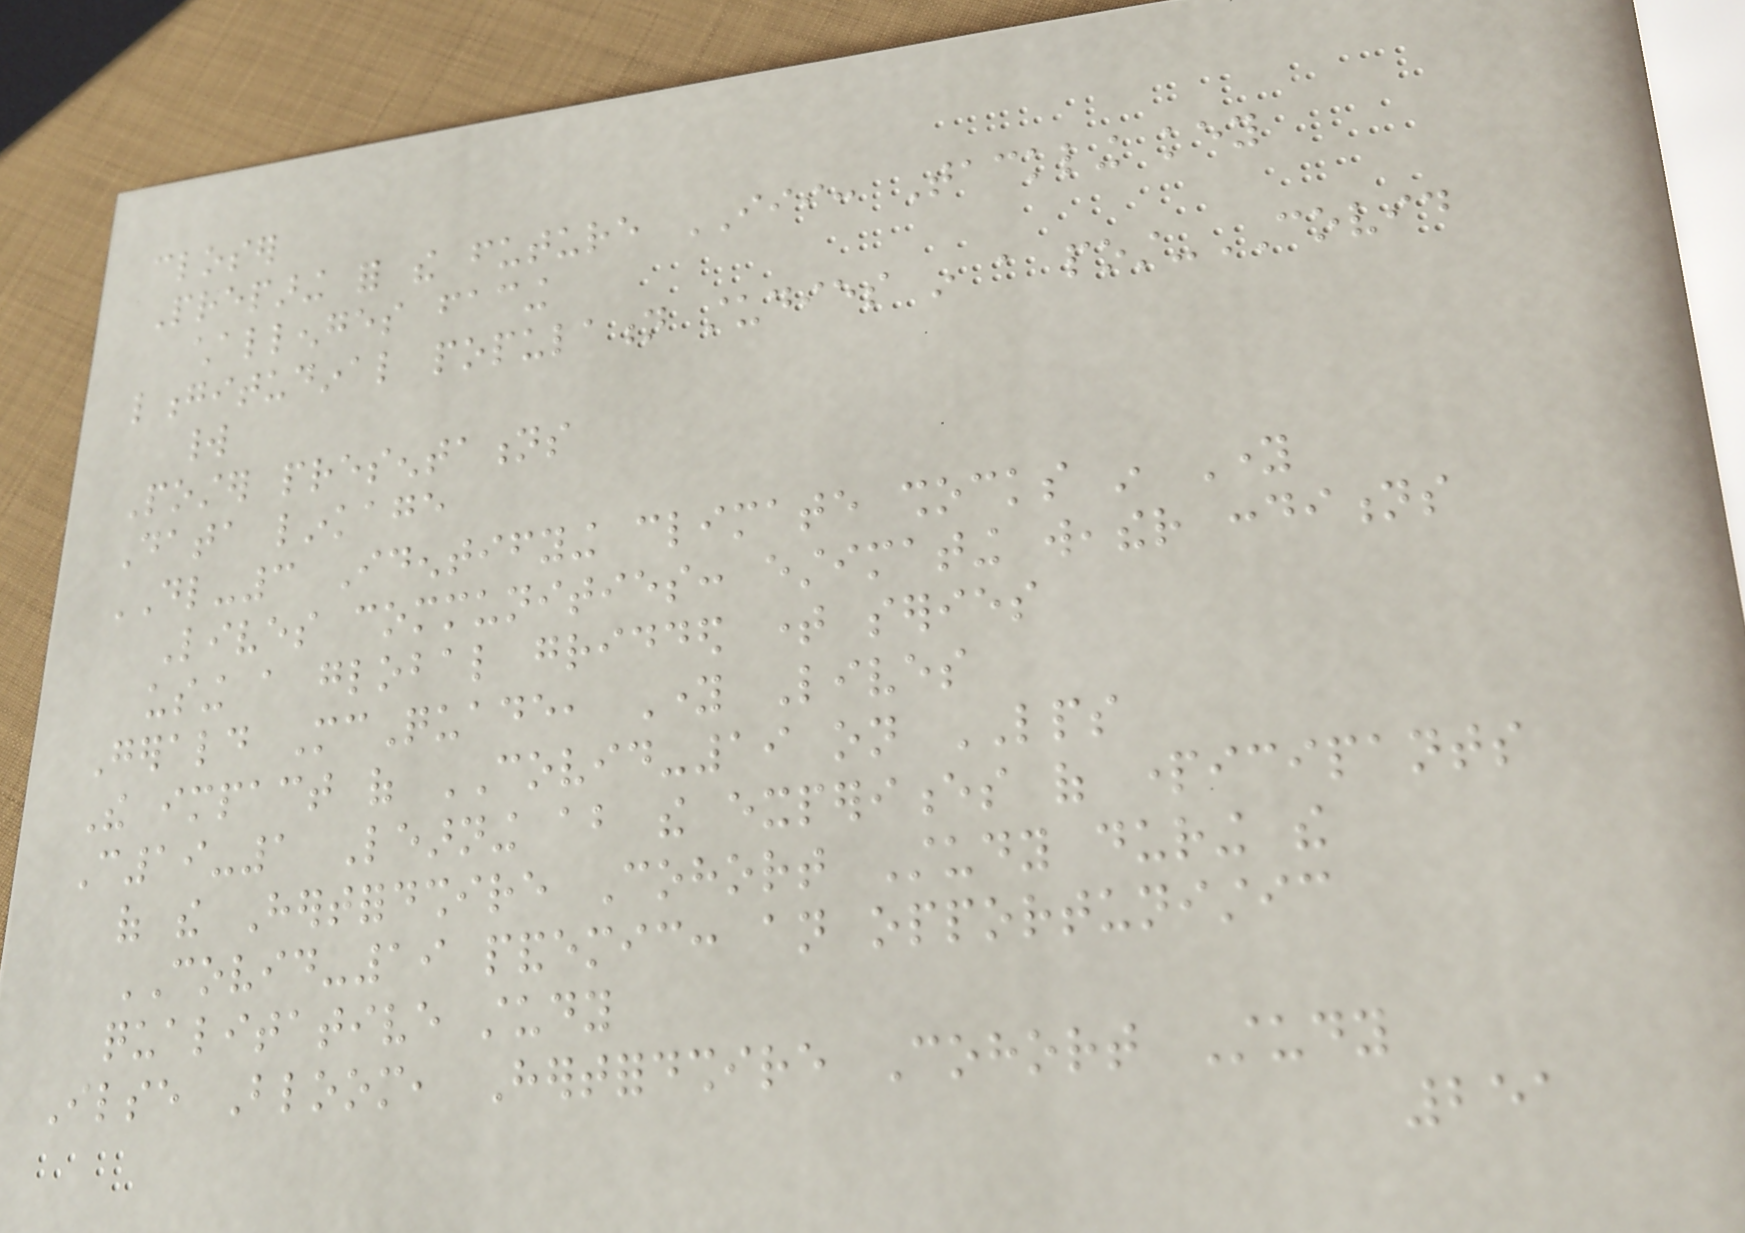closer
Preparing for the future III: Tackling key
challenges facing
longitudinal population studies in a post-COVID
world
Poster presentations
Data linkage
DL-3 Identifying climate shocks in Young
Lives communities: estimating weather conditions
using a global gridded time series
Gerald McQuade, Young Lives
The impact of COVID-19 on LPS
C19-1 Learning about the experiences of participants
of the Hertfordshire Cohort Study during the
COVID-19 pandemic: an opportunistic
qualitative study
Ilse Bloom, Hertfordshire Cohort Study
251
